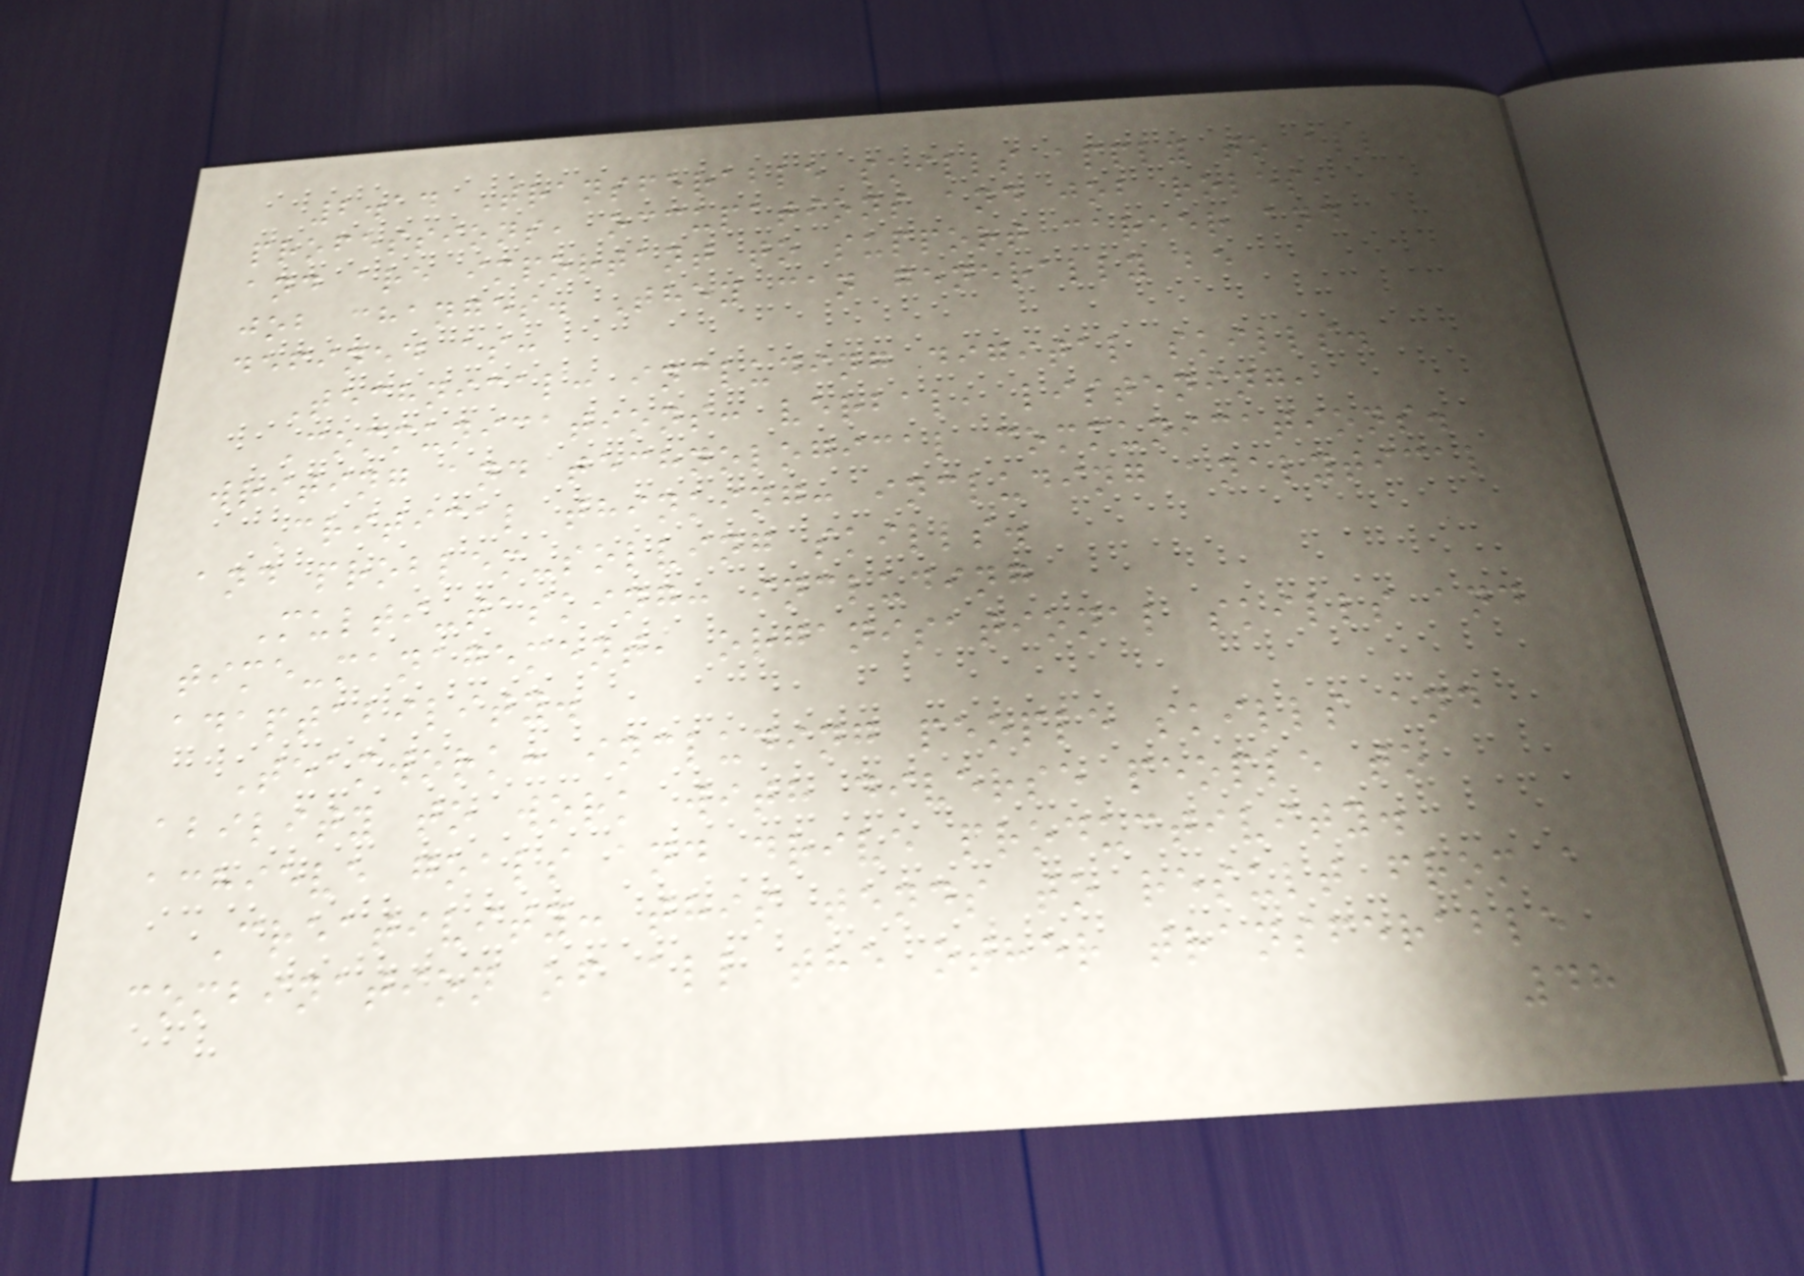2.14 Transferable skills apply to all
professions, occupations and job roles,
and are important to support career and
job changes. They can generally be
defined as:
Technical: including digital skills.
Communications: verbal, listening,
writing and technological communications.
Critical thinking: including analytical
and problem-solving skills.
Multi-tasking: including
time-management, organisational skills and
adaptability.
Teamwork: including people skills and
ability to work with diverse people to
achieve goals and drive productivity.
Creativity: this tends to result from a
combination of all the other transferable
48
